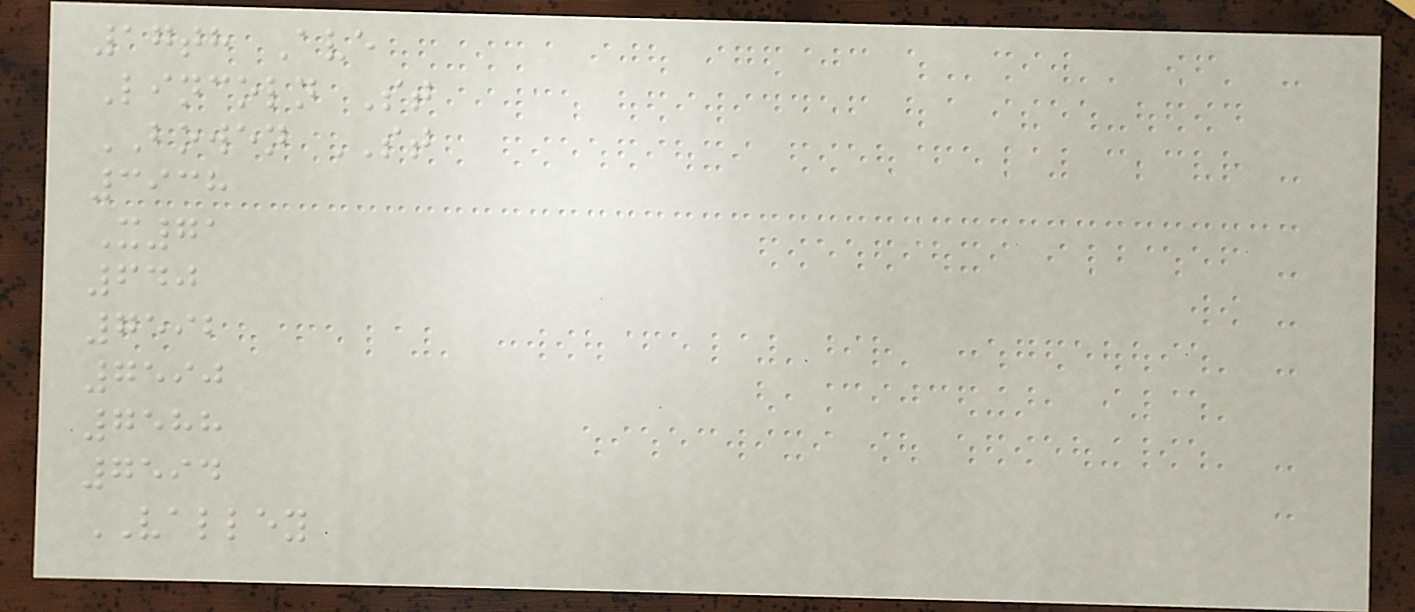17th Ave
Lincoln St
BOWEN ST
3938
X71
640
7592
7590
7588
7594
VALLEY
